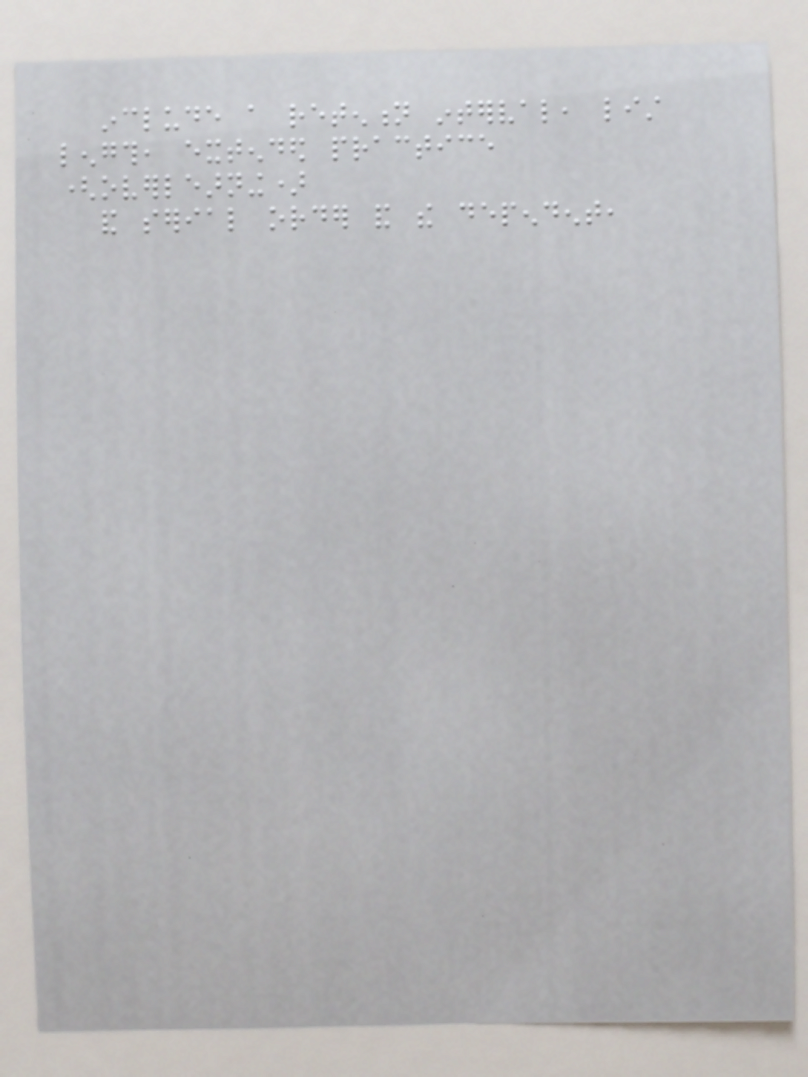include a retention interval, list
length, extended practice
(overlearning)
and serial order and the dependent,
